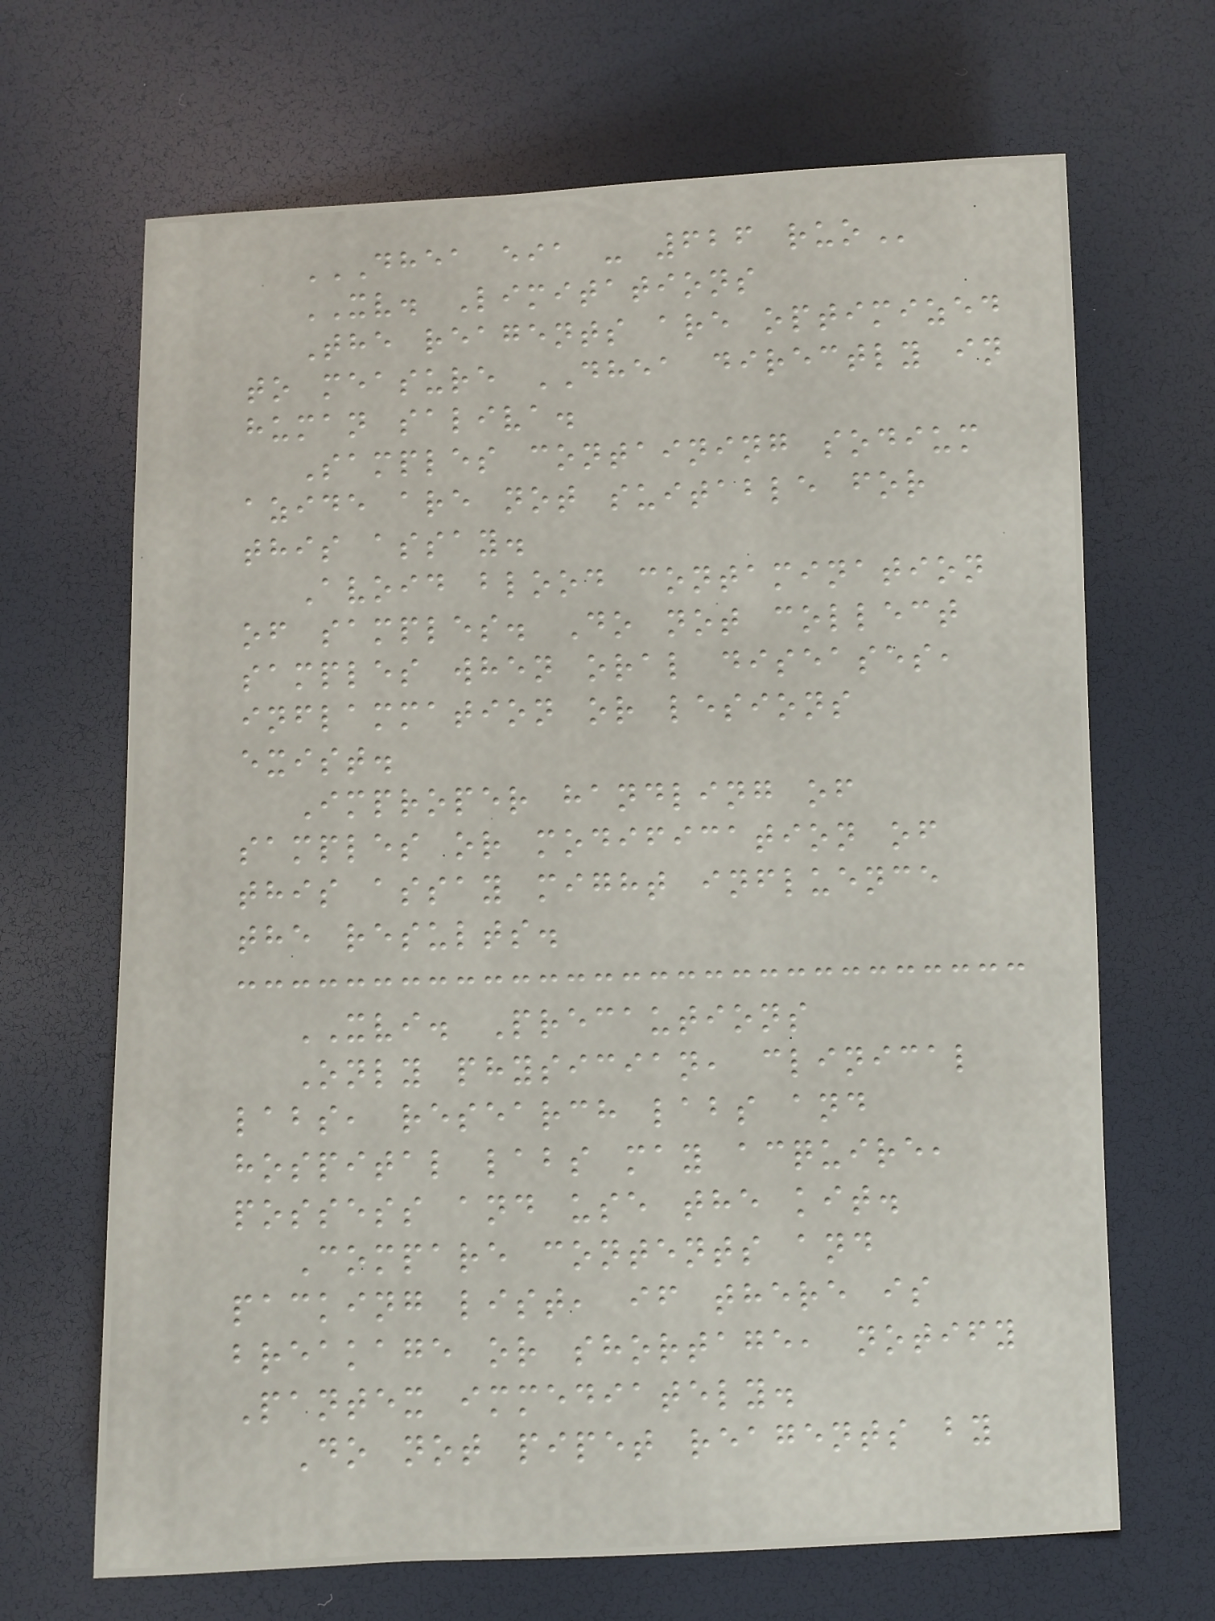DHEA EIA - 626 RUO
XV. Limitations
The reagents are optimized
to measure DHEA directly in
human saliva.
Samples containing sodium
azide are not suitable for
this assay.
Avoid blood contamination
of samples. Do not collect
samples when oral diseases,
inflammation or lesions
exist.
Improper handling of
samples or modification of
this assay might influence
the results.
XVI. Precautions
Only physician, clinical
labs, research labs and
hospital labs may acquire,
possess and use the kit.
Compare contents and
packing list, if there is
breakage or shortage, notify
Pantex immediately.
Do not pipet reagents by
